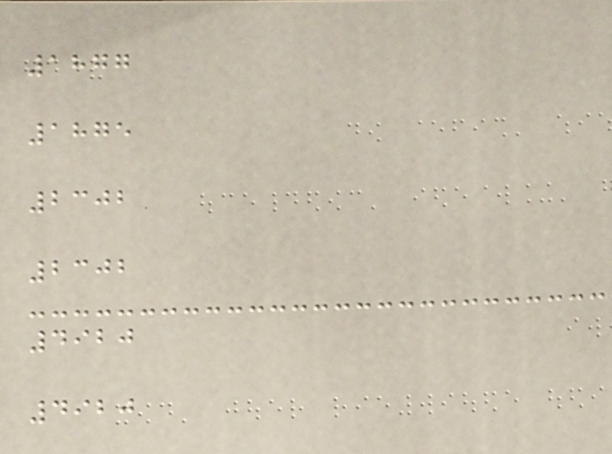1877
1875
2302
2302
4920
4920
